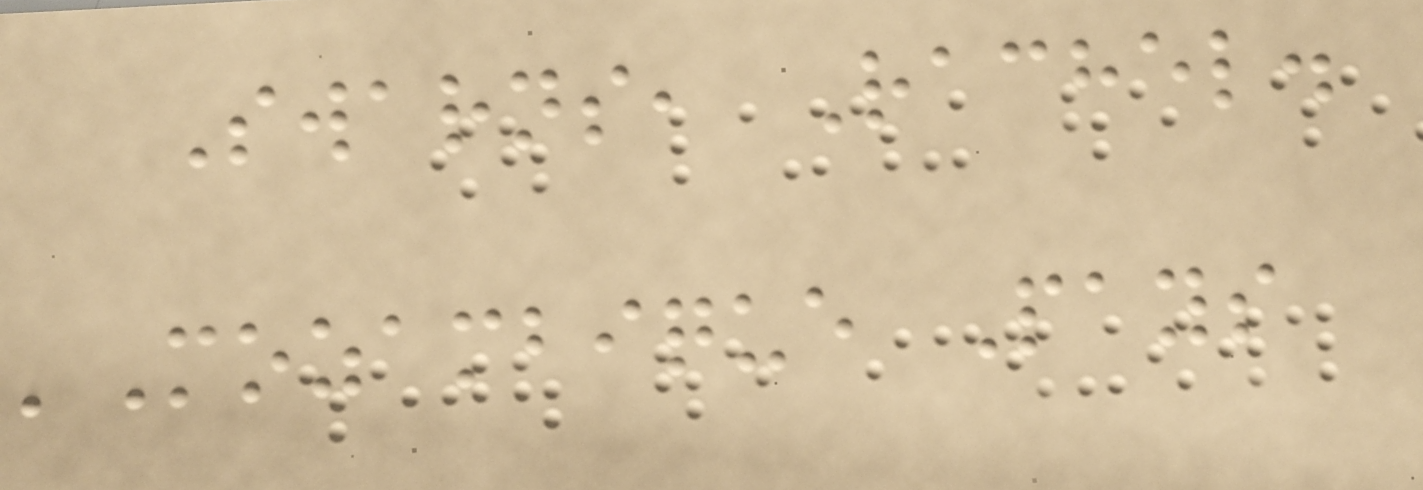Swarns, Rachel.
'Mozambique Pays
